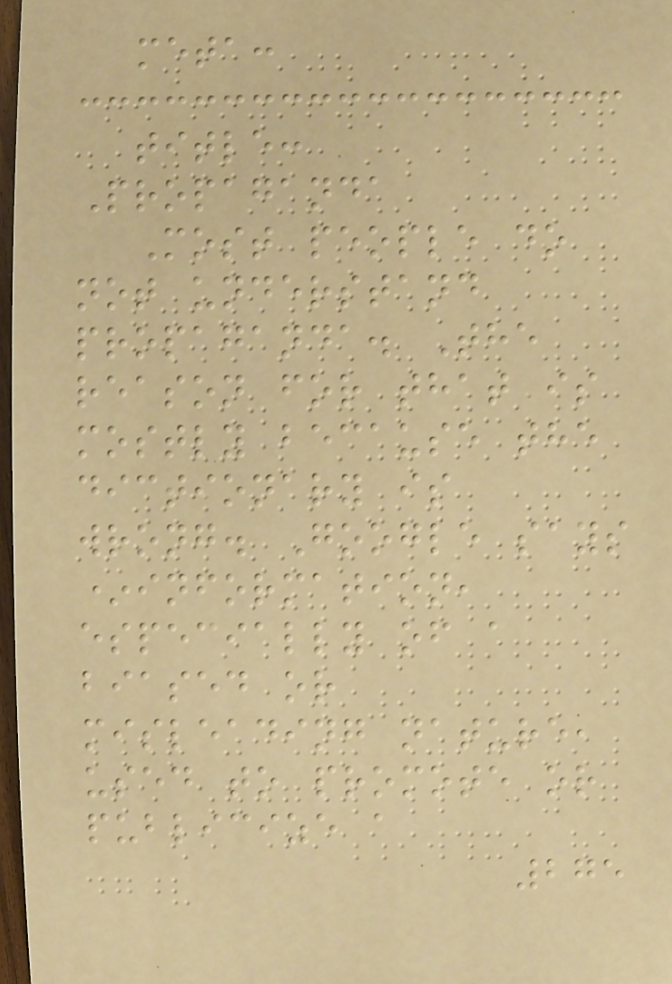meta:
title:
Propaganda
Most people do
not understand
propaganda. The
reason for that is
mostly because the
dictionary is
wrong. Google says
*information,
especially of a
biased or
misleading nature,
used to promote or
publicize a
275
